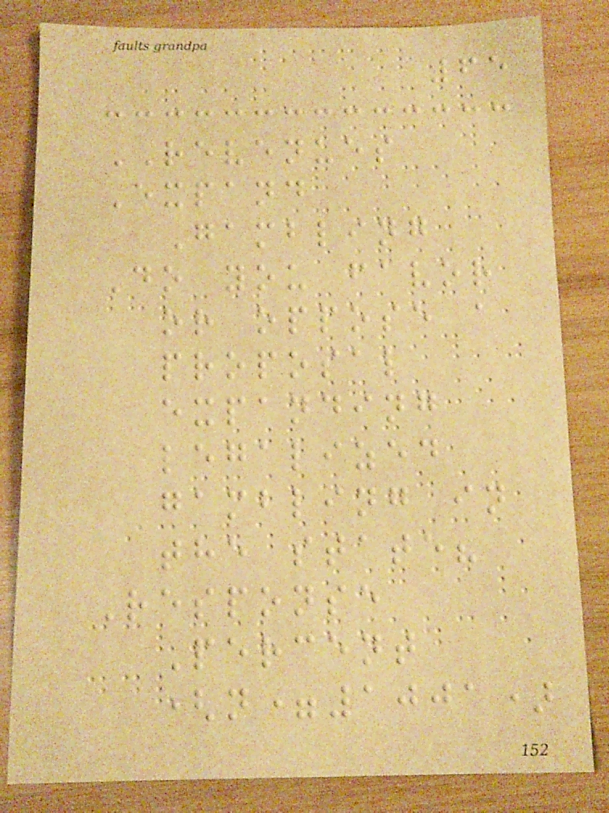65
REVENUES
Expand
Gambling
Do you favor
or oppose a
proposal
expanding
legalized
gambling in
the state?
Response
Percent
(n=1001)
